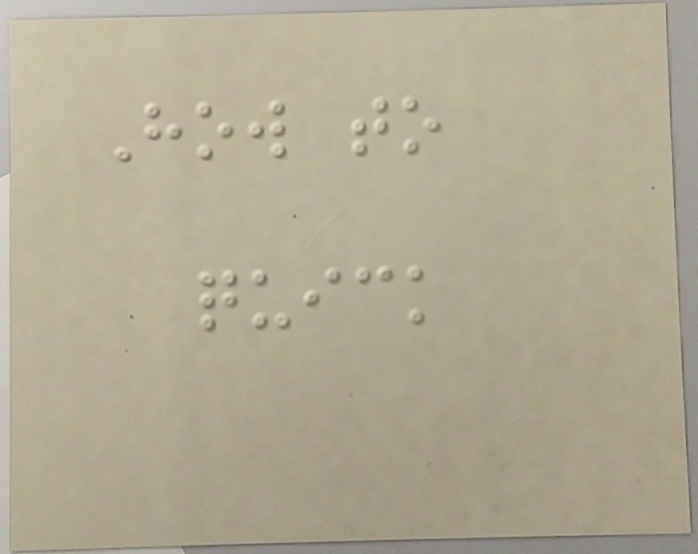How to
quick
